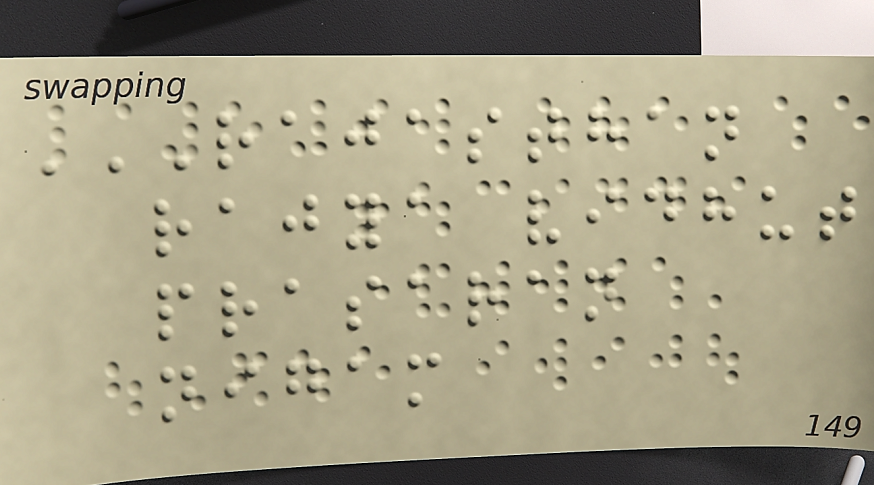RAJASTHAN
RAJYA VIDHUT
PRASARAN
NIGAM
